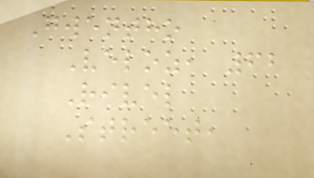Gwentho
Veloz, 62
Rivel
Street,
